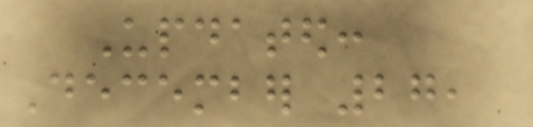Updated:
December 27,
